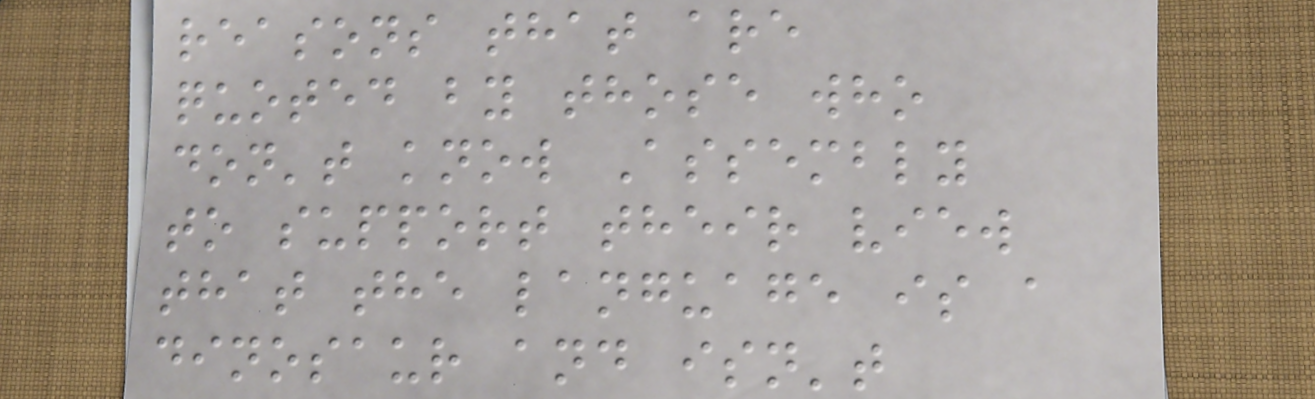reasons that are
quoted by those who
don't know Assembly
to support their view
that the language is a
dinosaur and isn't
